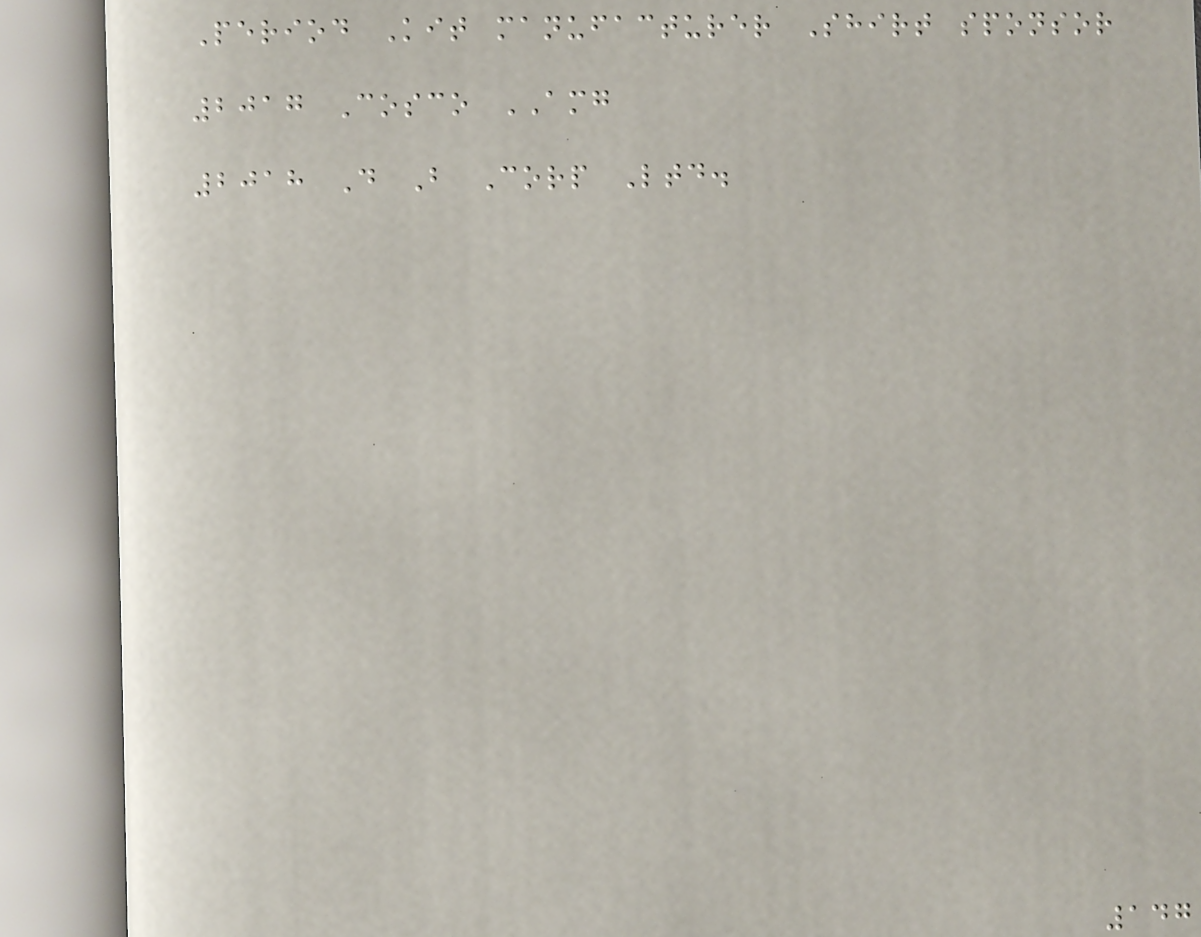Period Kit manufacturer Shirt sponsor
2017 Cosco AMG
2018 D B Corp Ltd.
147
